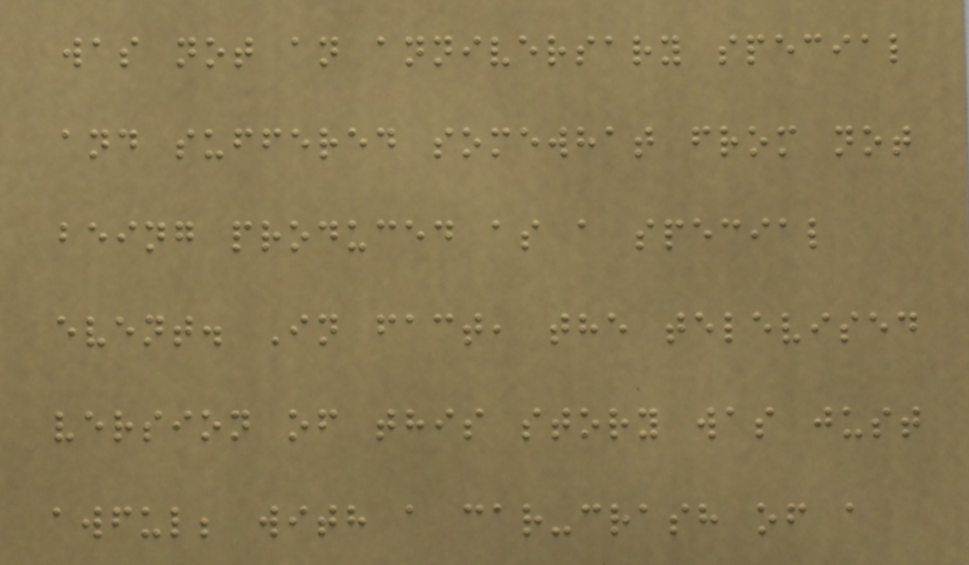was not an anniversary special
and suffered somewhat from not
being produced as a special
event. In fact, the televised
version of this story was just
awful; with a car-crash of a
